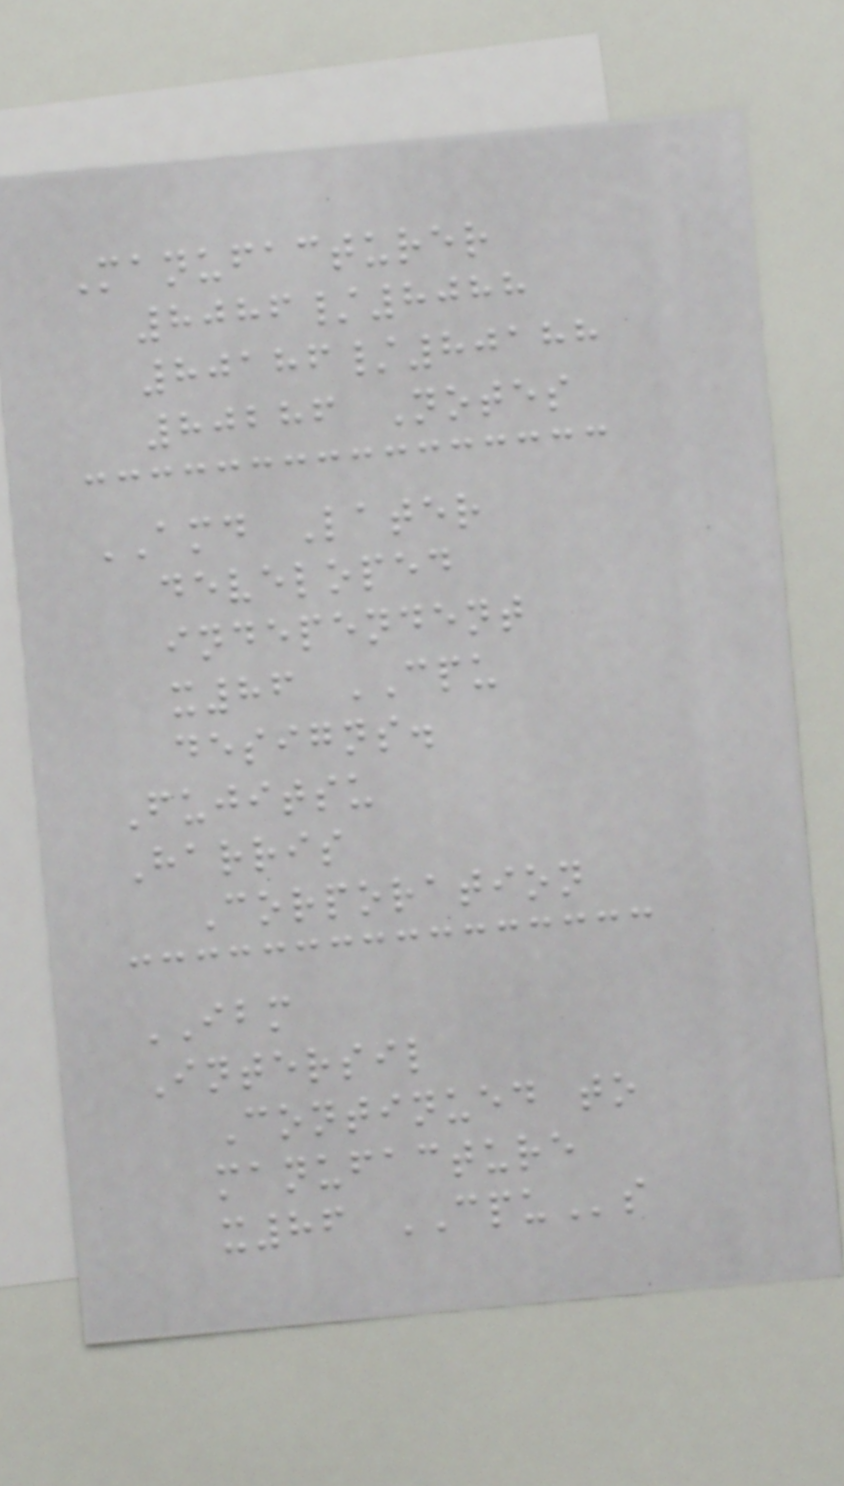Manufacturer
8086/8088
80186/80188
80286 Notes
AMD Later
developed
independent
x86 CPU
designs.
Fujitsu
Harris
Corporation
IBM
Intersil
Continued to
manufacture
x86 CPUs
